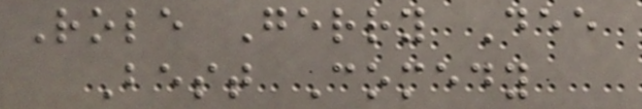Role Gerry Dee
Best Comedy
